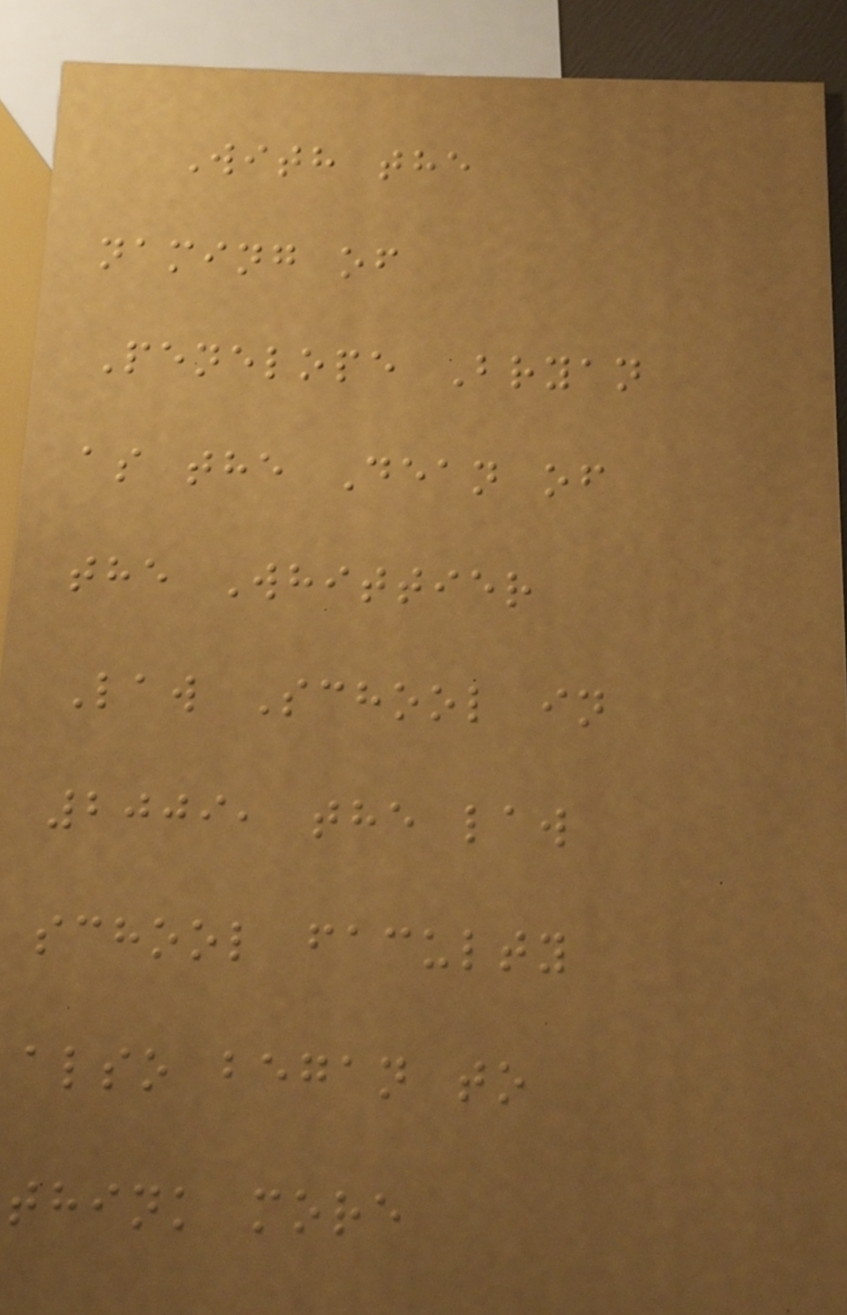With the
naming of
Penelope Bryan
as the Dean of
the Whittier
Law School in
2009, the law
school faculty
also began to
think more
